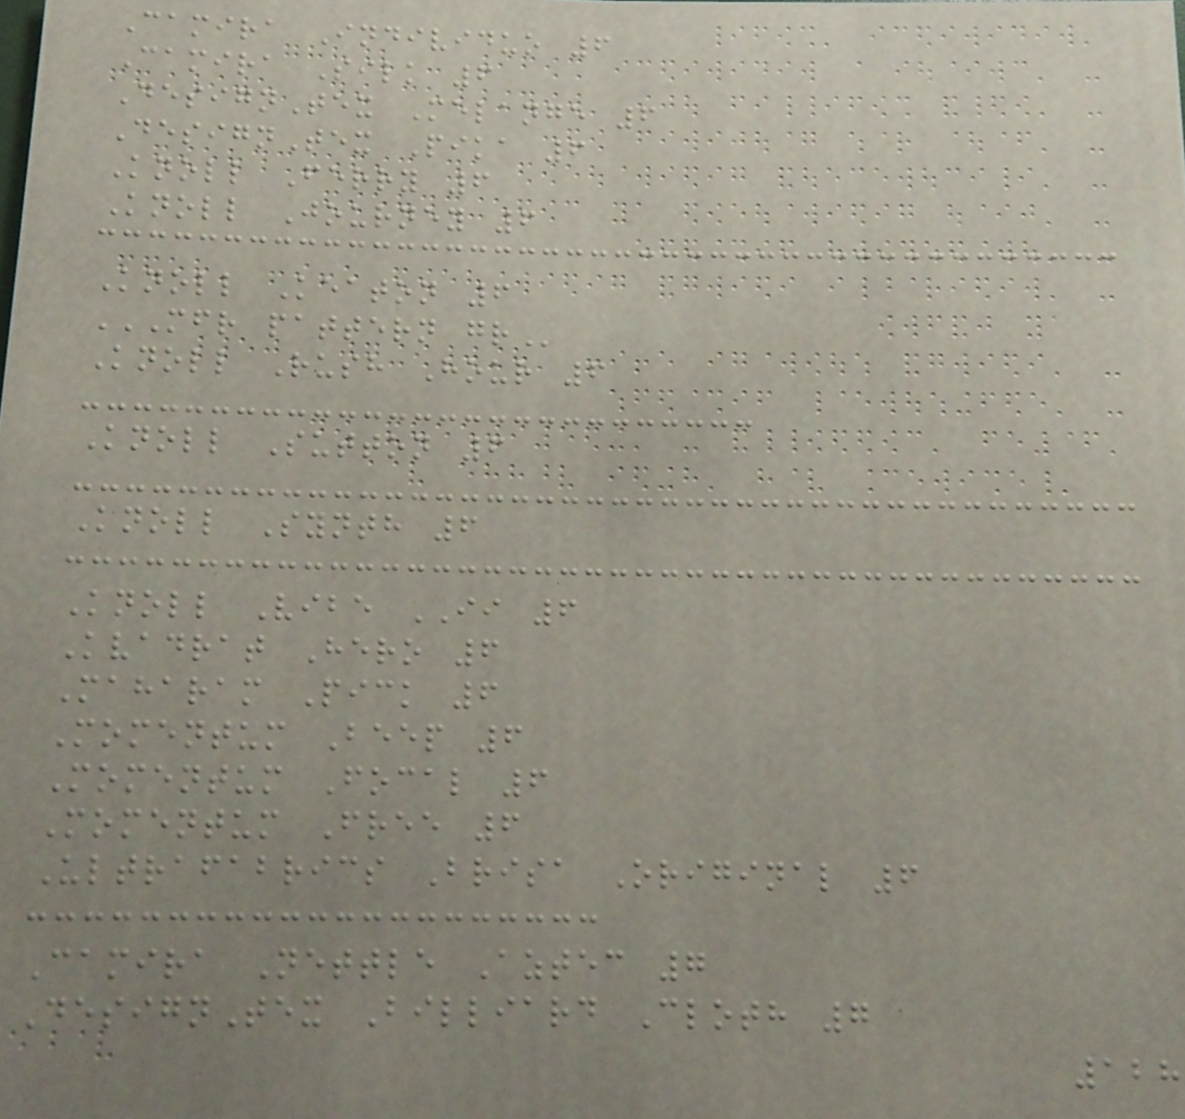Camira Individuo 6
Camira Silk 6
DesignTex Melange 6
DesignTex Pika 6
Knoll Ferry 6
Knoll Journey 6
Knoll Keaton 6
MFR PATTERN GR
Knoll Rush Hour 6
Knoll Sutton 6
Knoll Synth 6
Knoll Vibe II 6
Kvadrat Hero 6
Maharam Pick 6
Momentum Beep 6
Momentum Focal 6
Momentum Free 6
Ultrafabrics Brisa Original 6
Camira Nettle Aztec 7
DesignTex Billiard Cloth 7
128
